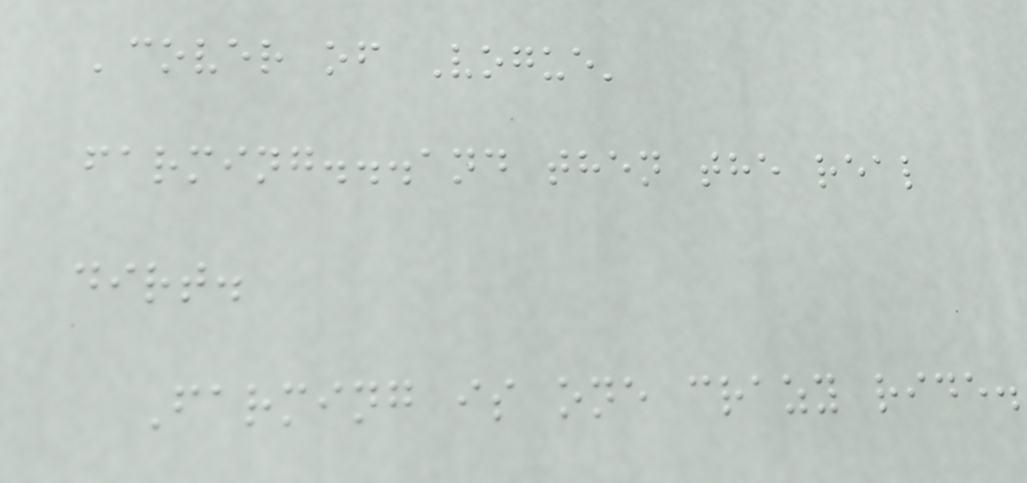'cover of Vogue'
farming...and then the real
dirt.
Farming is one crazy ride.
